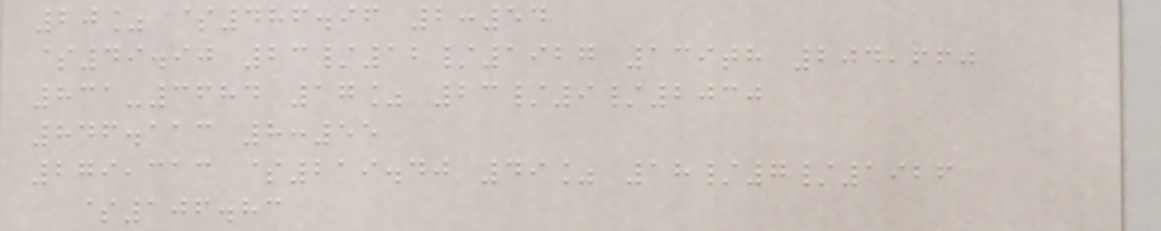20% $486.96 2:54
$49.90 23/12/1927 139th 204,660
831-3684 17% 23/9/2030
846.113 8:55
279,313 $219.40 49% 18/7/1926
$106.83
